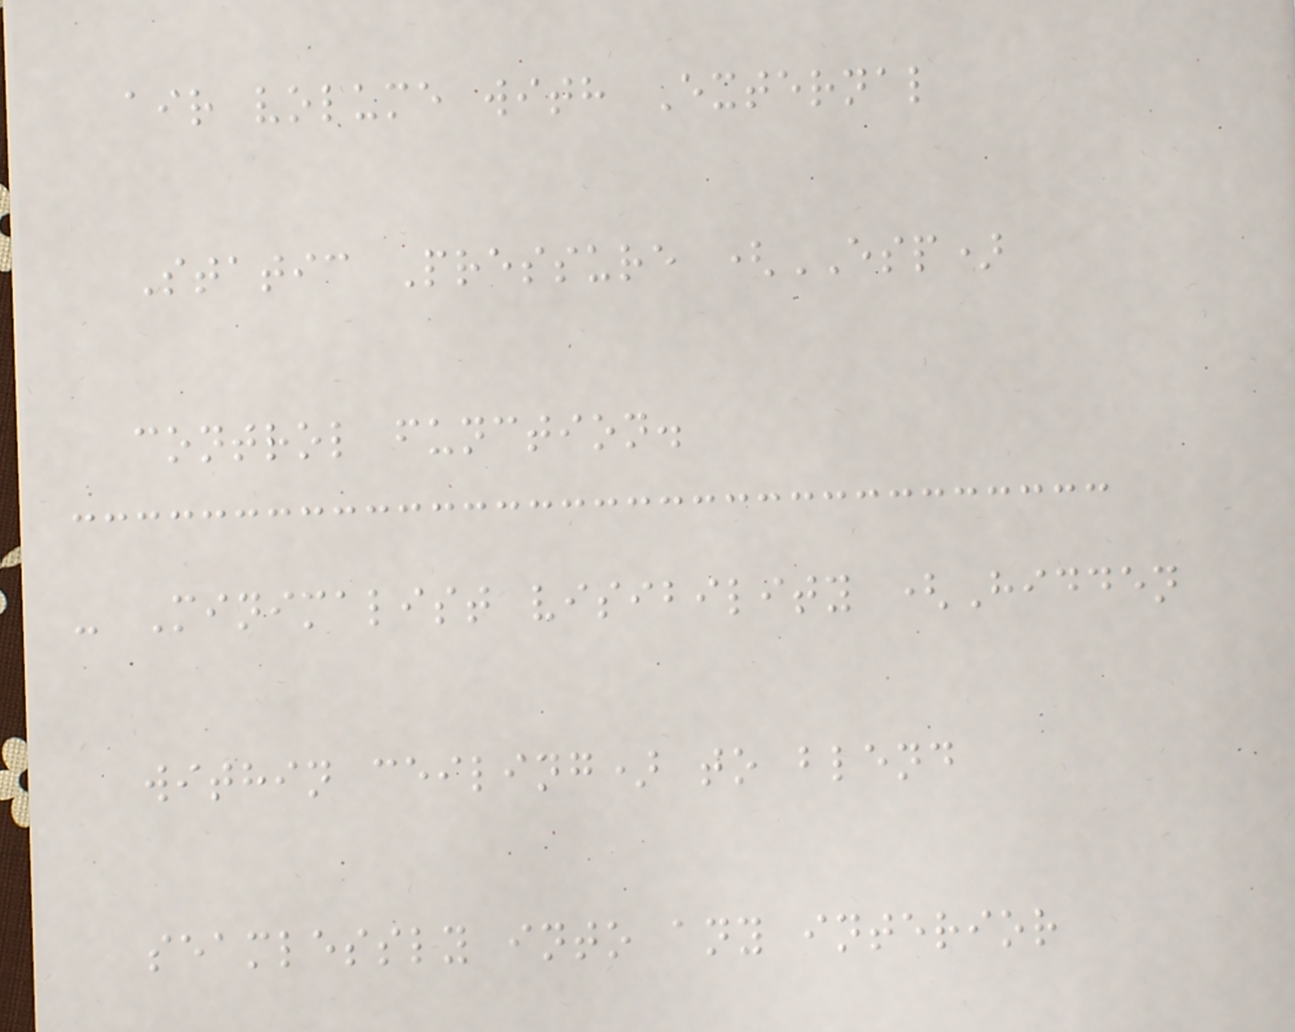air volume with External
Static Pressure (ESP)
control function.
- Minimalist visibility (Hidden
within ceiling) to blend
seamlessly into any interior
